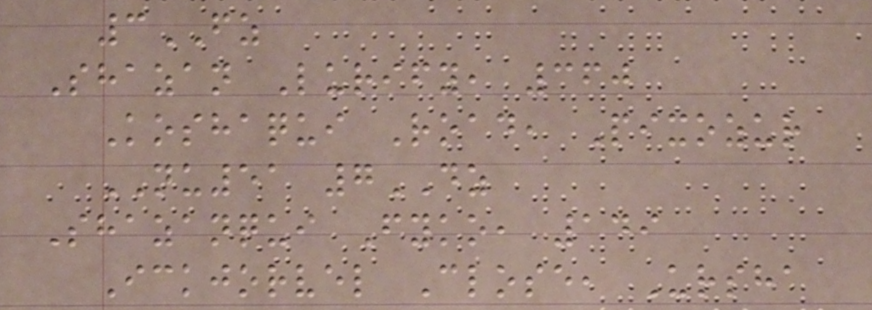3FZ
Shazan Lurify, 360
Koshaqui Road, Pixozur
NU51 7DZ
Shazanqui Fyko, 149
Ickjorvel Close, Ursha
